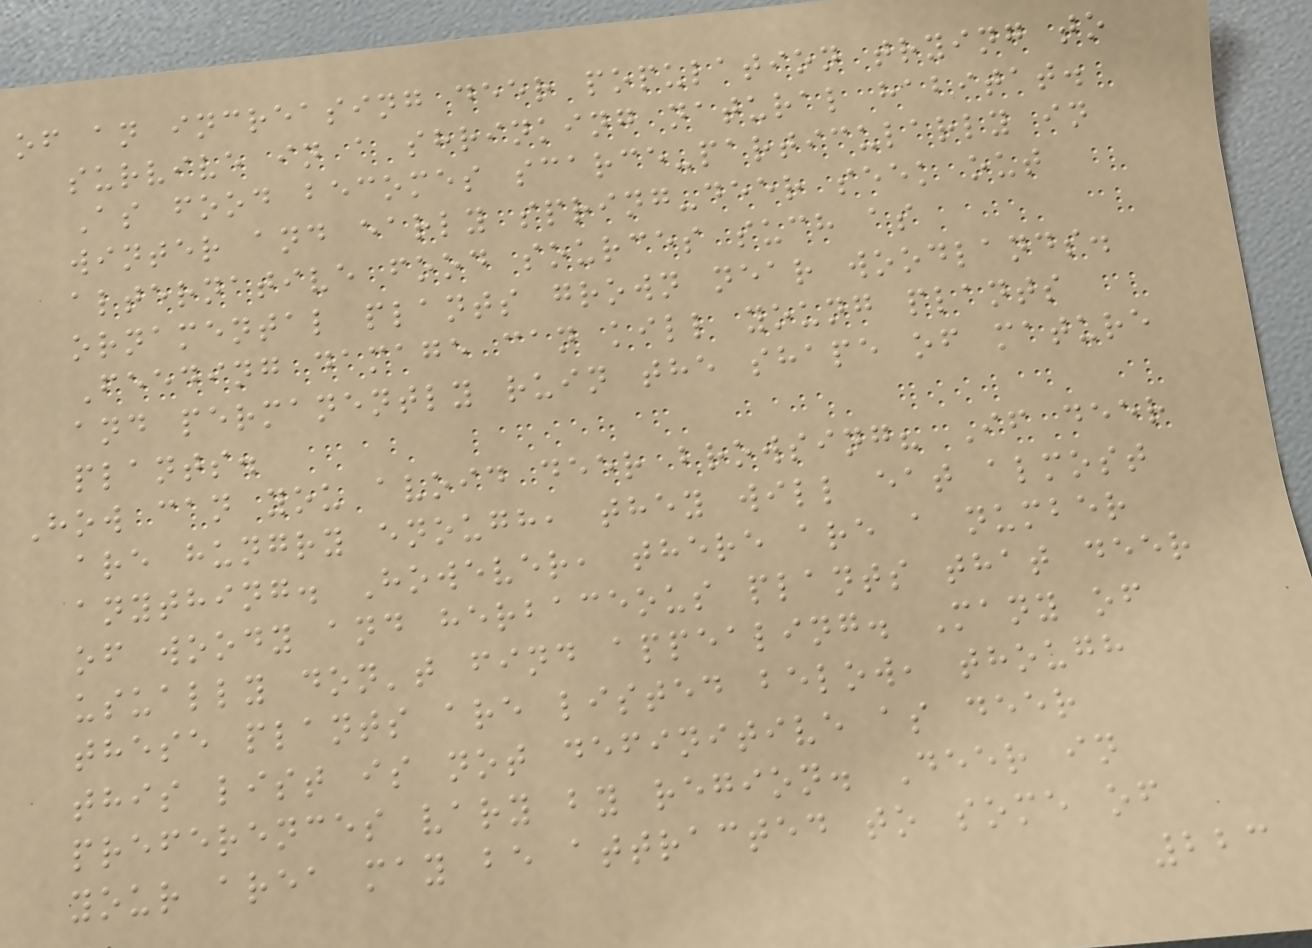of an increasing deer population trying to
survive in a shrinking natural habitat.
As food becomes scarce-particularly in
winter and early spring-deer seek out
alternative food sources such as
ornamental plants grown near woodlands.
Feeding damage can kill young plants
and permanently ruin the shape of mature
plants.
How can you avoid deer browsing? If deer
are hungry enough, they will eat almost
anything. However, there are a number
of woody and herbaceous plants that deer
usually don't find appealing. Many of
these plants are listed below, though
this list is not definitive as deer
preferences vary by region. Deer in
your area may be attracted to some of
223
